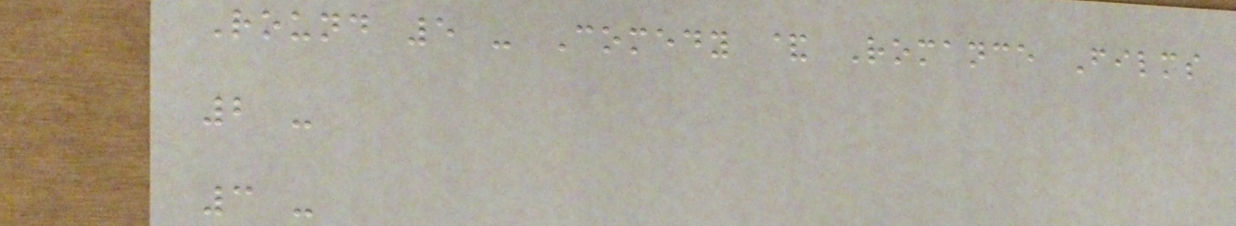Round 5 - Comedy & Romance Films
2 -
3 -
